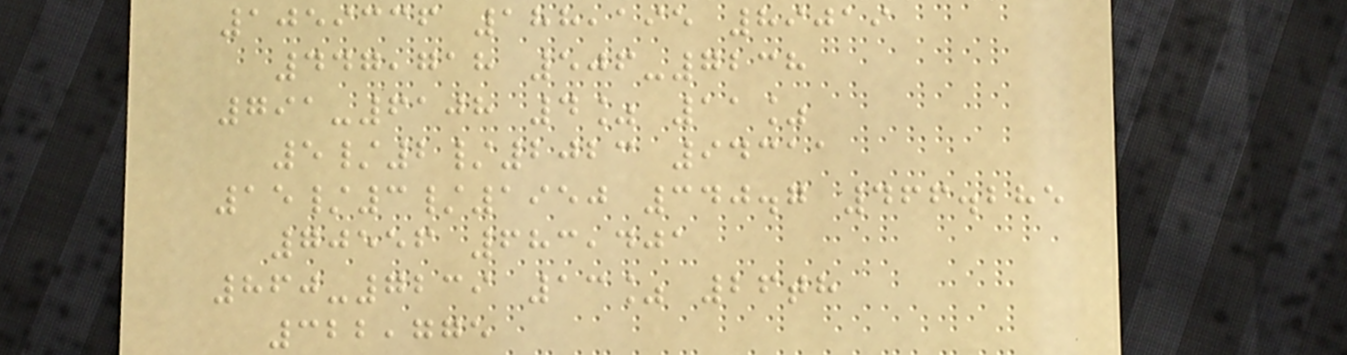1059336 188,195 89019
447,718 506-7238
791-6108 4% 11%
5/2/2023 94311
15/3/1950 340.7 466.285
70556 683,401
860-7239 13% 26th
322,775
